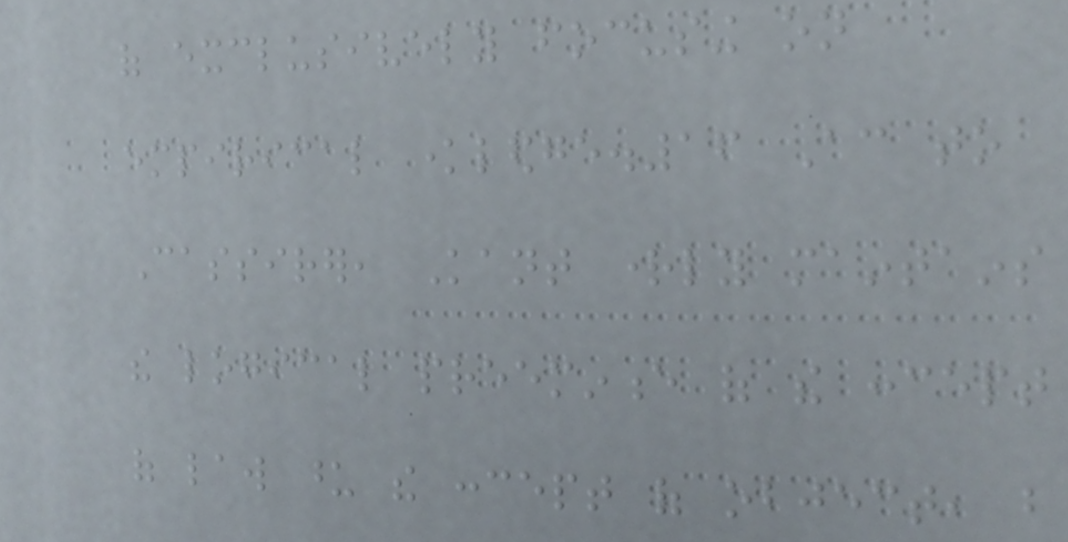of exclusively focusing on
empirical knowledge.16 According to
Cassirer, Kant rightly maintains
the logical preeminence of the concept
of law upon the concept of object, but
